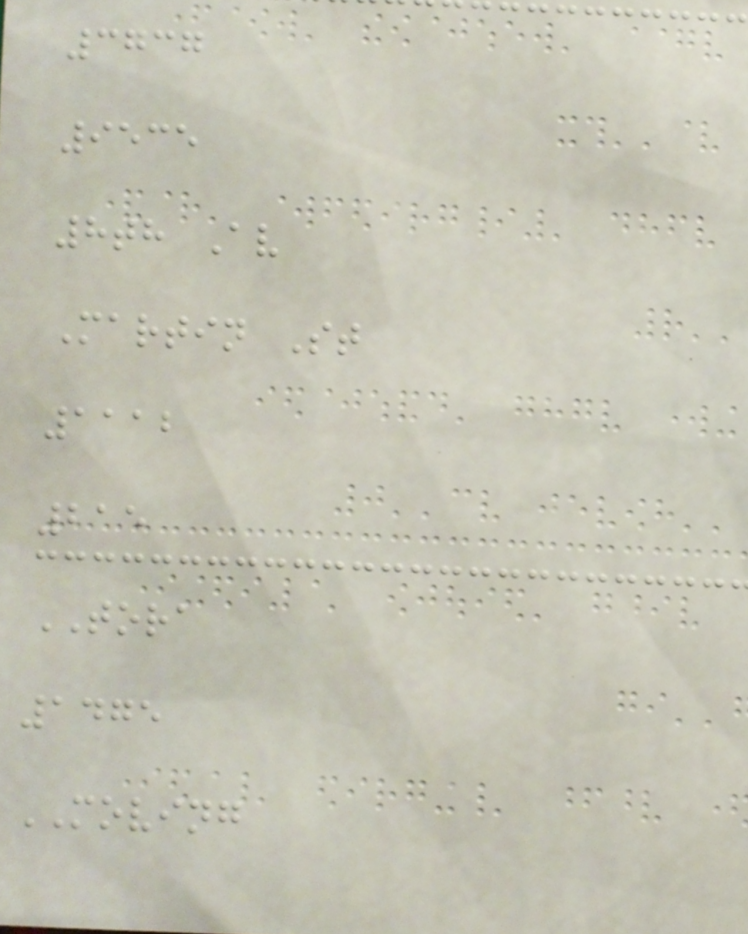3737
9535
8th Av
Martin St
1112
215
TORA
1475
MOVING
